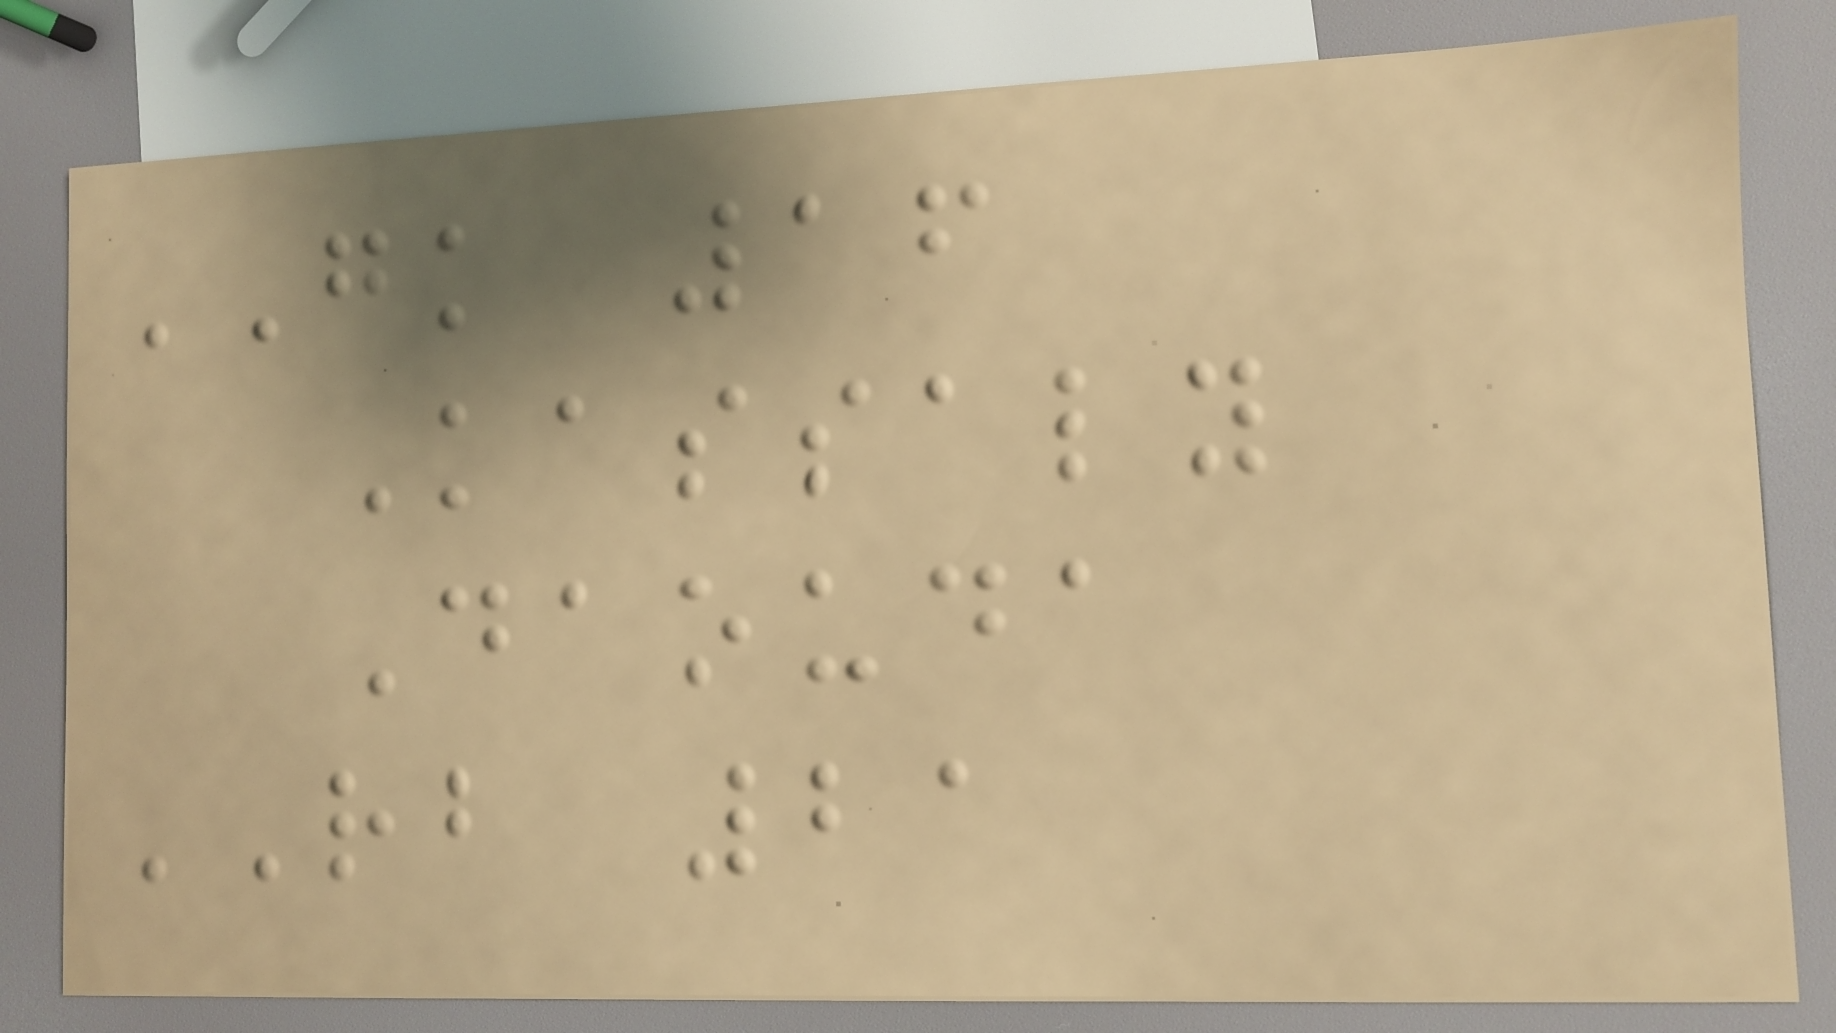GK 16
Kassaly
Daouda
RB 21
